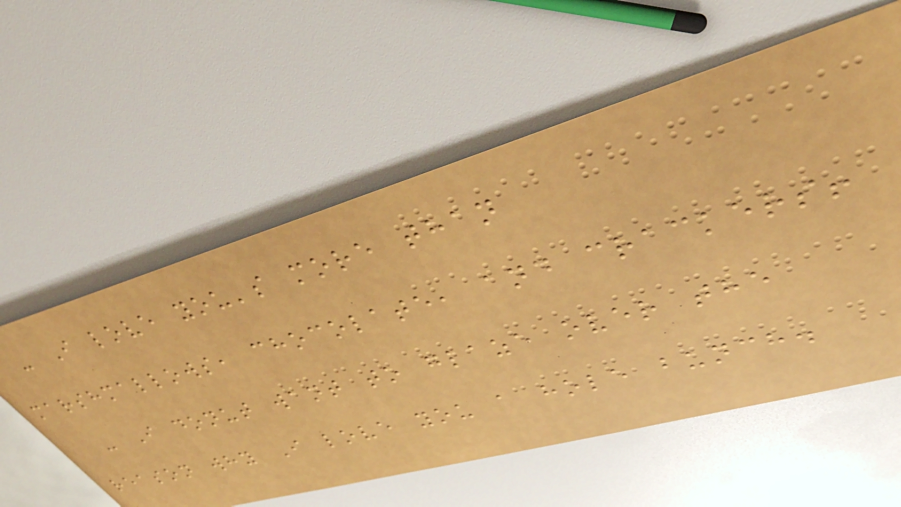- I love you's more than
marshmallows, chocolate, and crackers!
- I donut want to glaze over the
reason why I love you a hole bunch.
